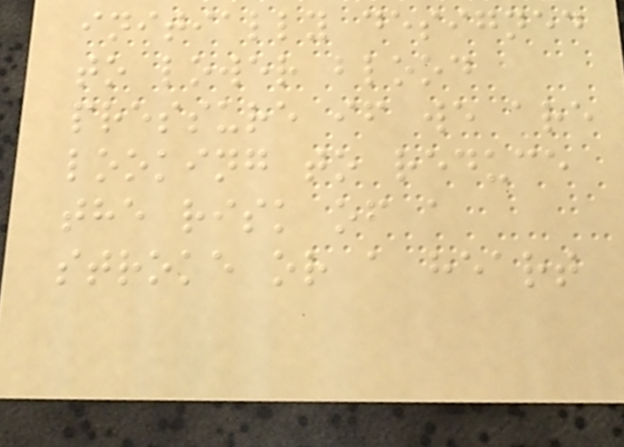initially designed
to lower blood
pressure if we are
looking to reduce
the risk of a
stroke or a heart
